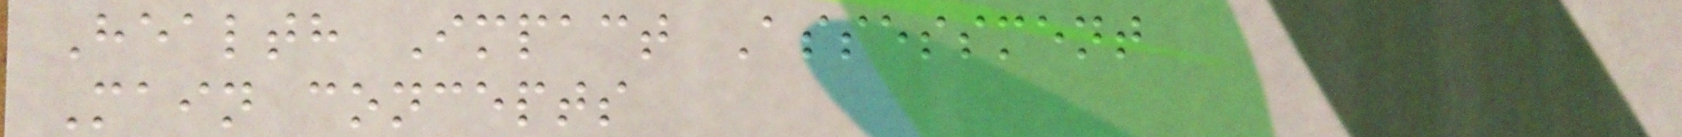Health Impact Assessment
Main concepts
